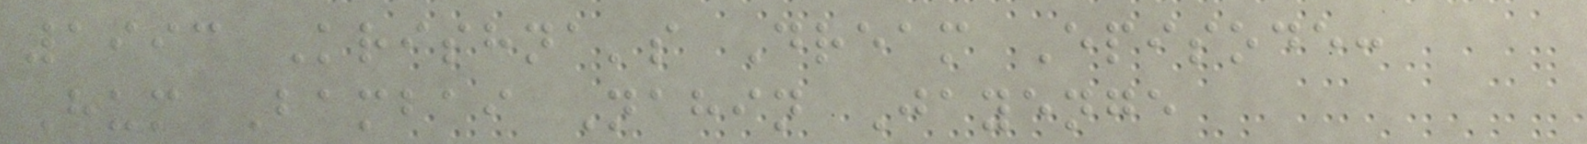1993 Krishna's Dream Episode:
Hum Bambai Nahin Jayenge
